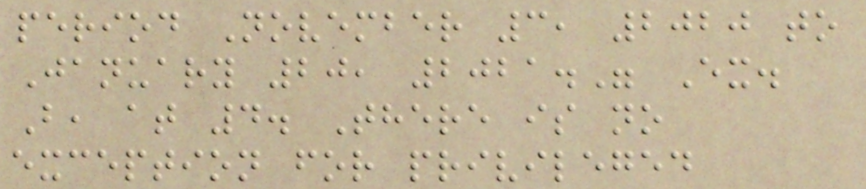period November 3, 2020 to
January 20, 2021." Ex.
B, at 4. There is no
exception for privileged
